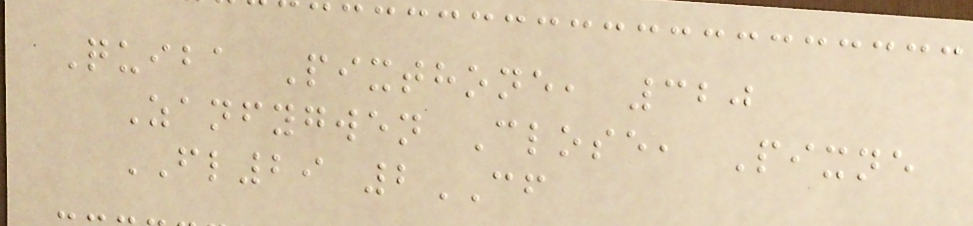Quiba Pixthone, 320
Zanfygwen Close, Pixne
FL29 2CF
